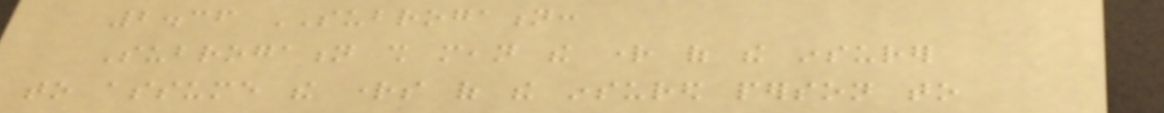2.36 SUBROGATION:
Subrogation shall mean the right of the insurer
to assume the rights of the insured person to
